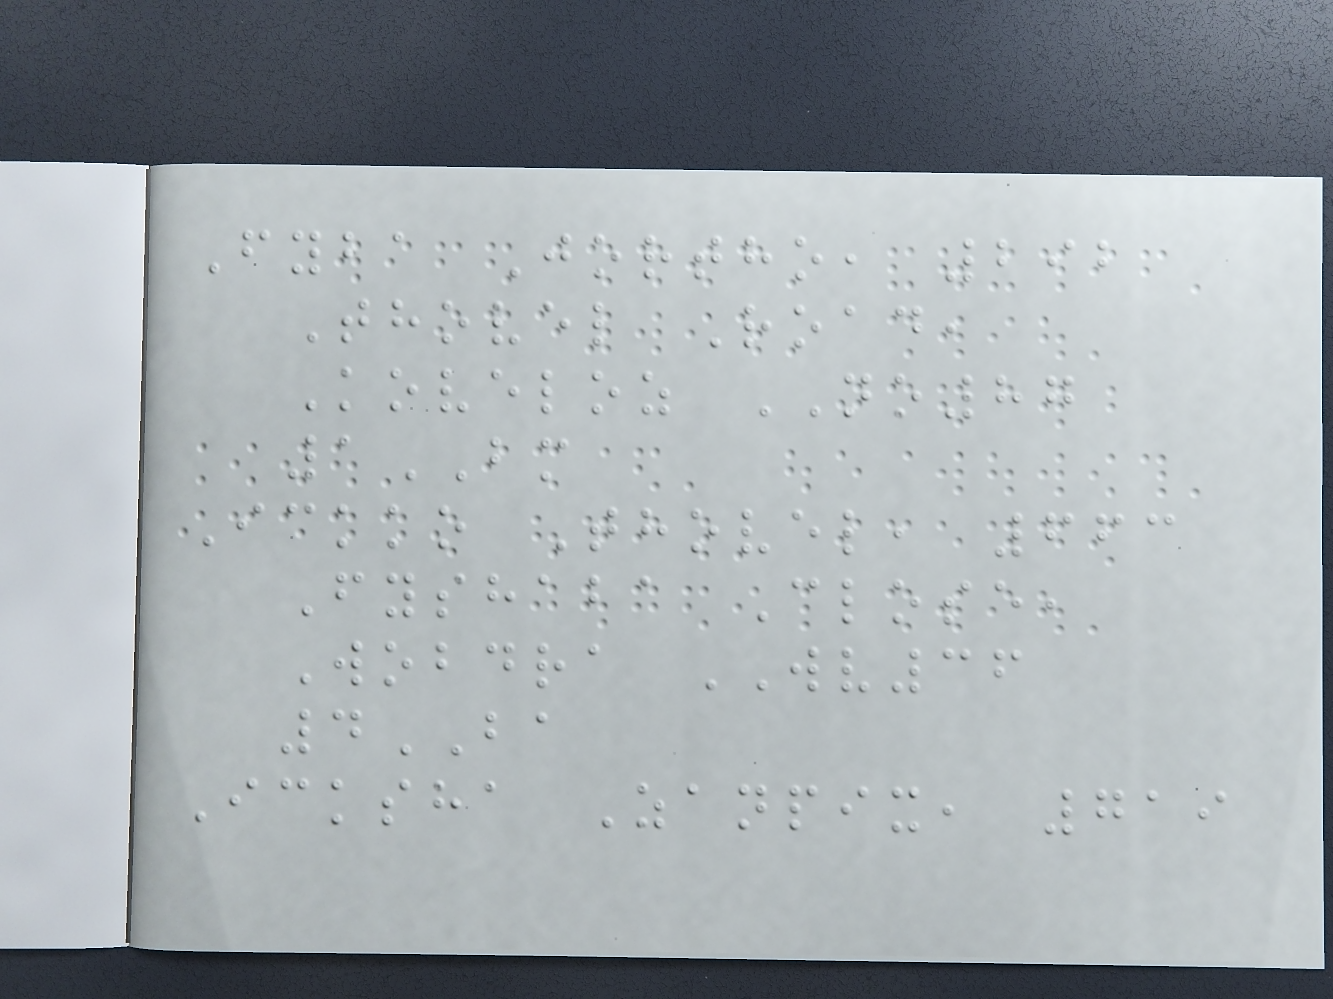Fyba Jortho, 292
Thovel Road,
Koveloz NO87
1BM
Ickko Thovel, 663
Fyshaba Close,
Wobdra WV36
4BA
Icksha Zanpix, 719
